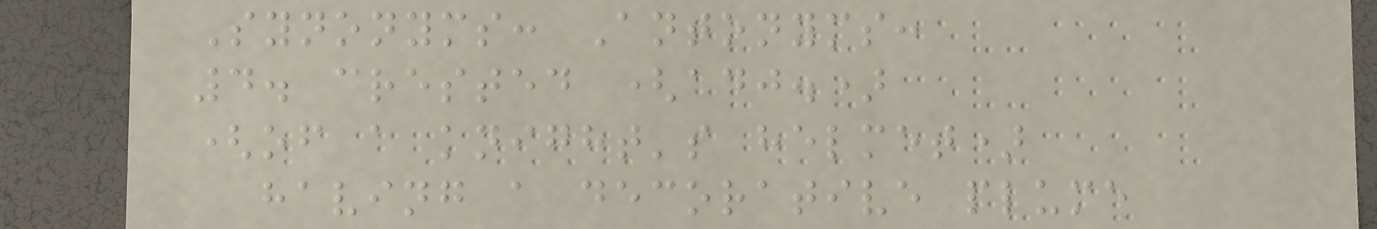Synonyms: Antonyms:
4. crested (adj.)
(of a knight's helmet)
having a decorative plume
